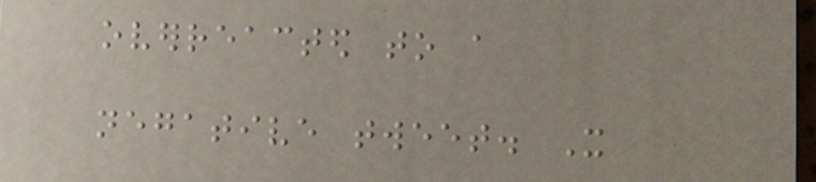overreacted to a
negative tweet. It
